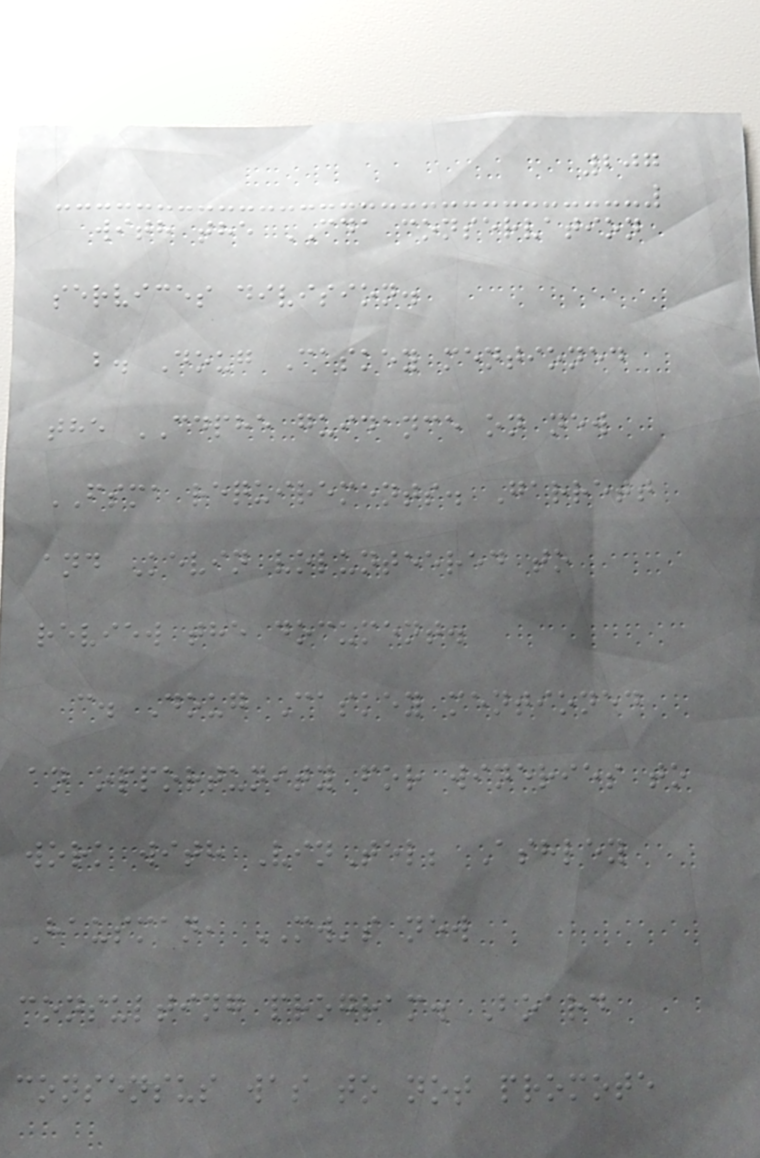207
with the CDA conservation
services division.
b. Doug Caskey mentioned
the CDPHE guidance on new
FSMA requirements. Garrett
and Kevin volunteered to
review the document.
c. Doug Caskey mentioned
an opportunity for wineries to
work with VinTel; Ashley
Hausman, MW's new
consulting program. Board
consensus was to not promote
